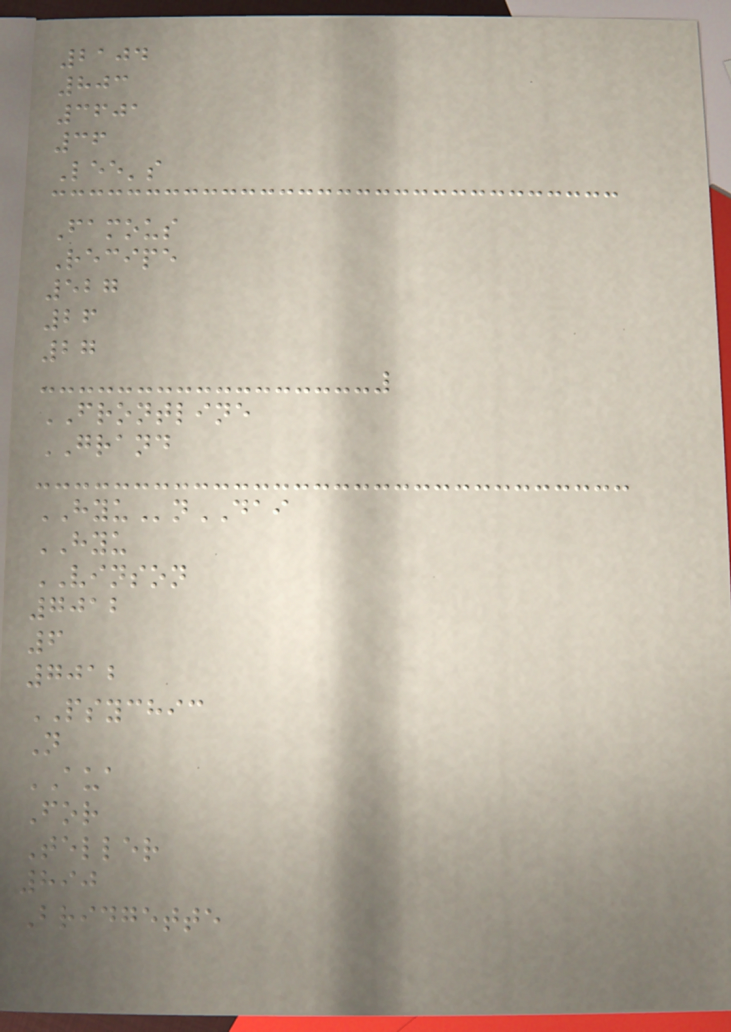2104
803
3601
36
Lee's
Famous
Recipe
527
26
27
FRONTLINE
GRAND
HYUnDAI
HYU
VINSON
7012
6
7012
PSYCHIC
N
AUA
For
Teller
890
Bridgette
